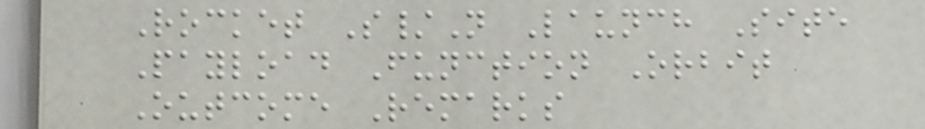Rocket S/N Launch Site
Payload Function Orbit
Outcome Remarks
